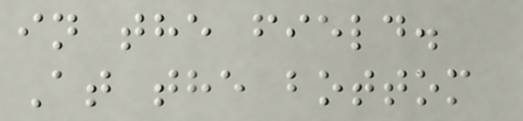in the field.
At the bottom
